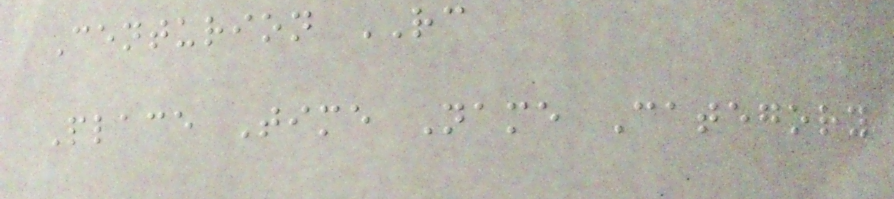Centurion RC
Place Time Name Category
